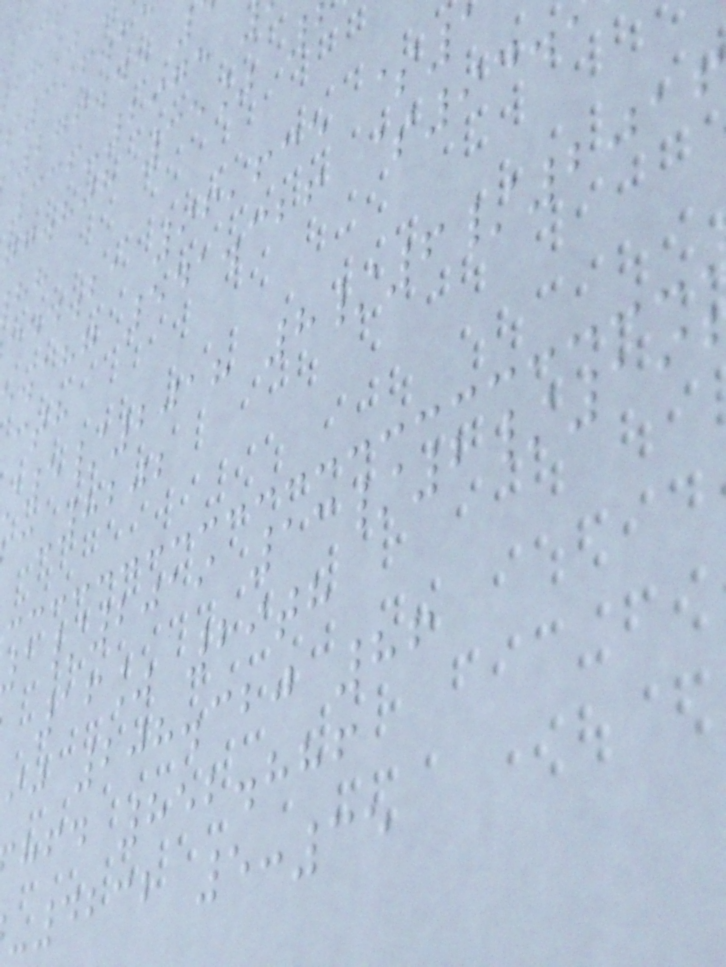276.45
336-2975
gg.hjh 35%
cdd.ba 96,635 $
.ahg 541.326 $94.
5/2018 8/6/201
-8202
/2019 13/2/19
16% 29th
ij 208.320 86
hfd 852.886
-4232 5:35
